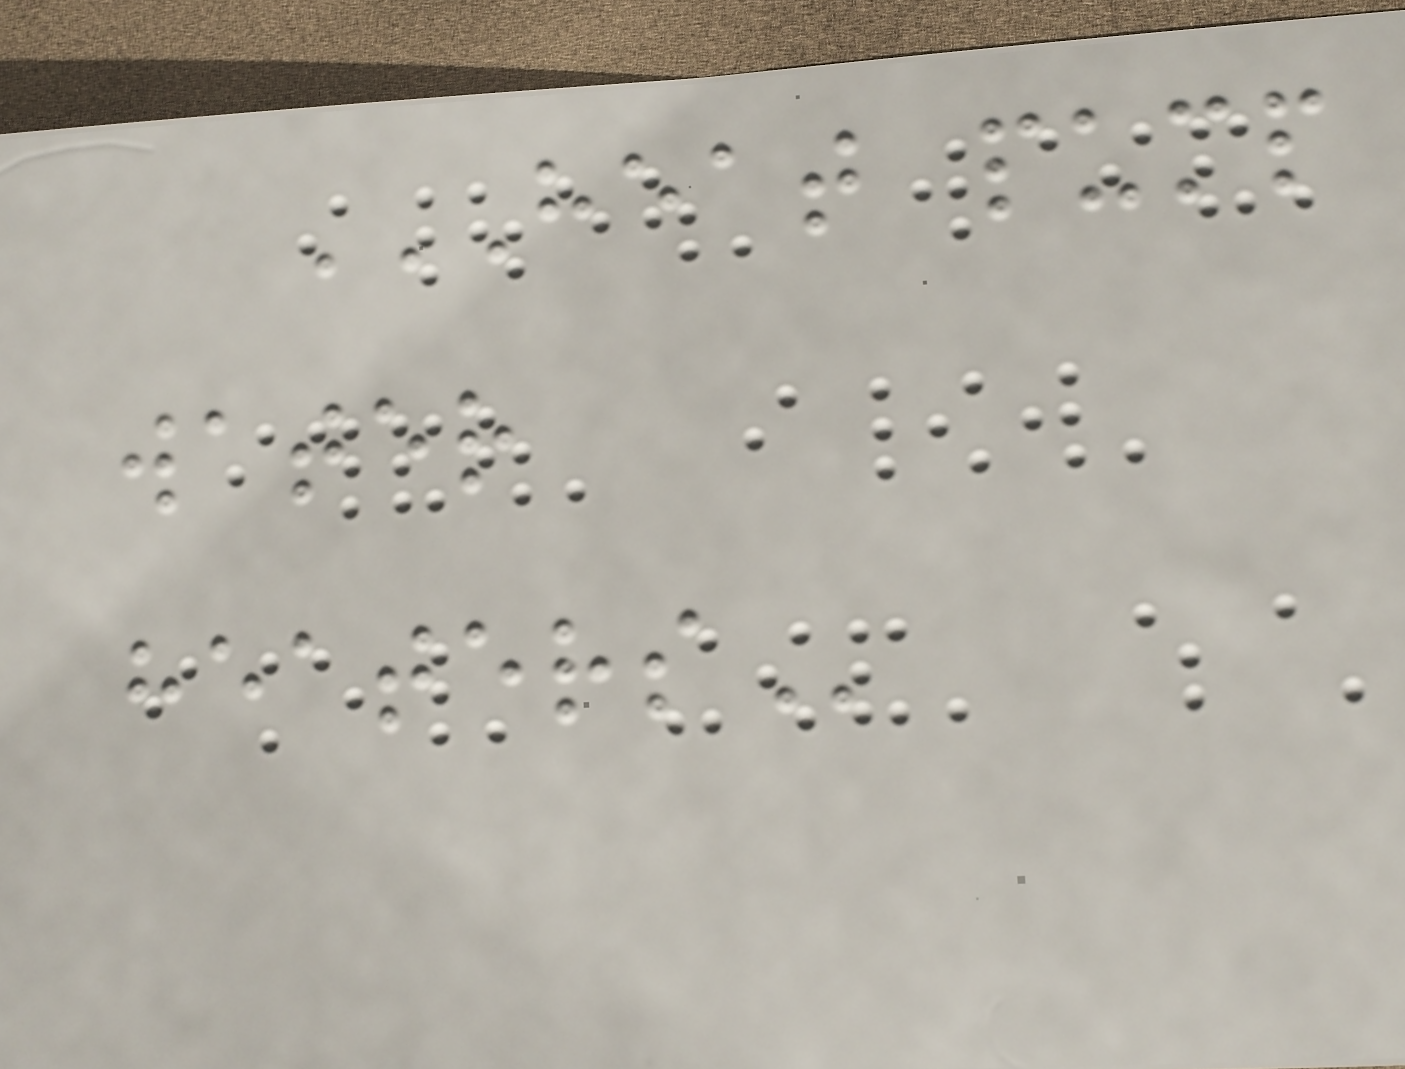HEAT PUMP
WATER
HEATERS
